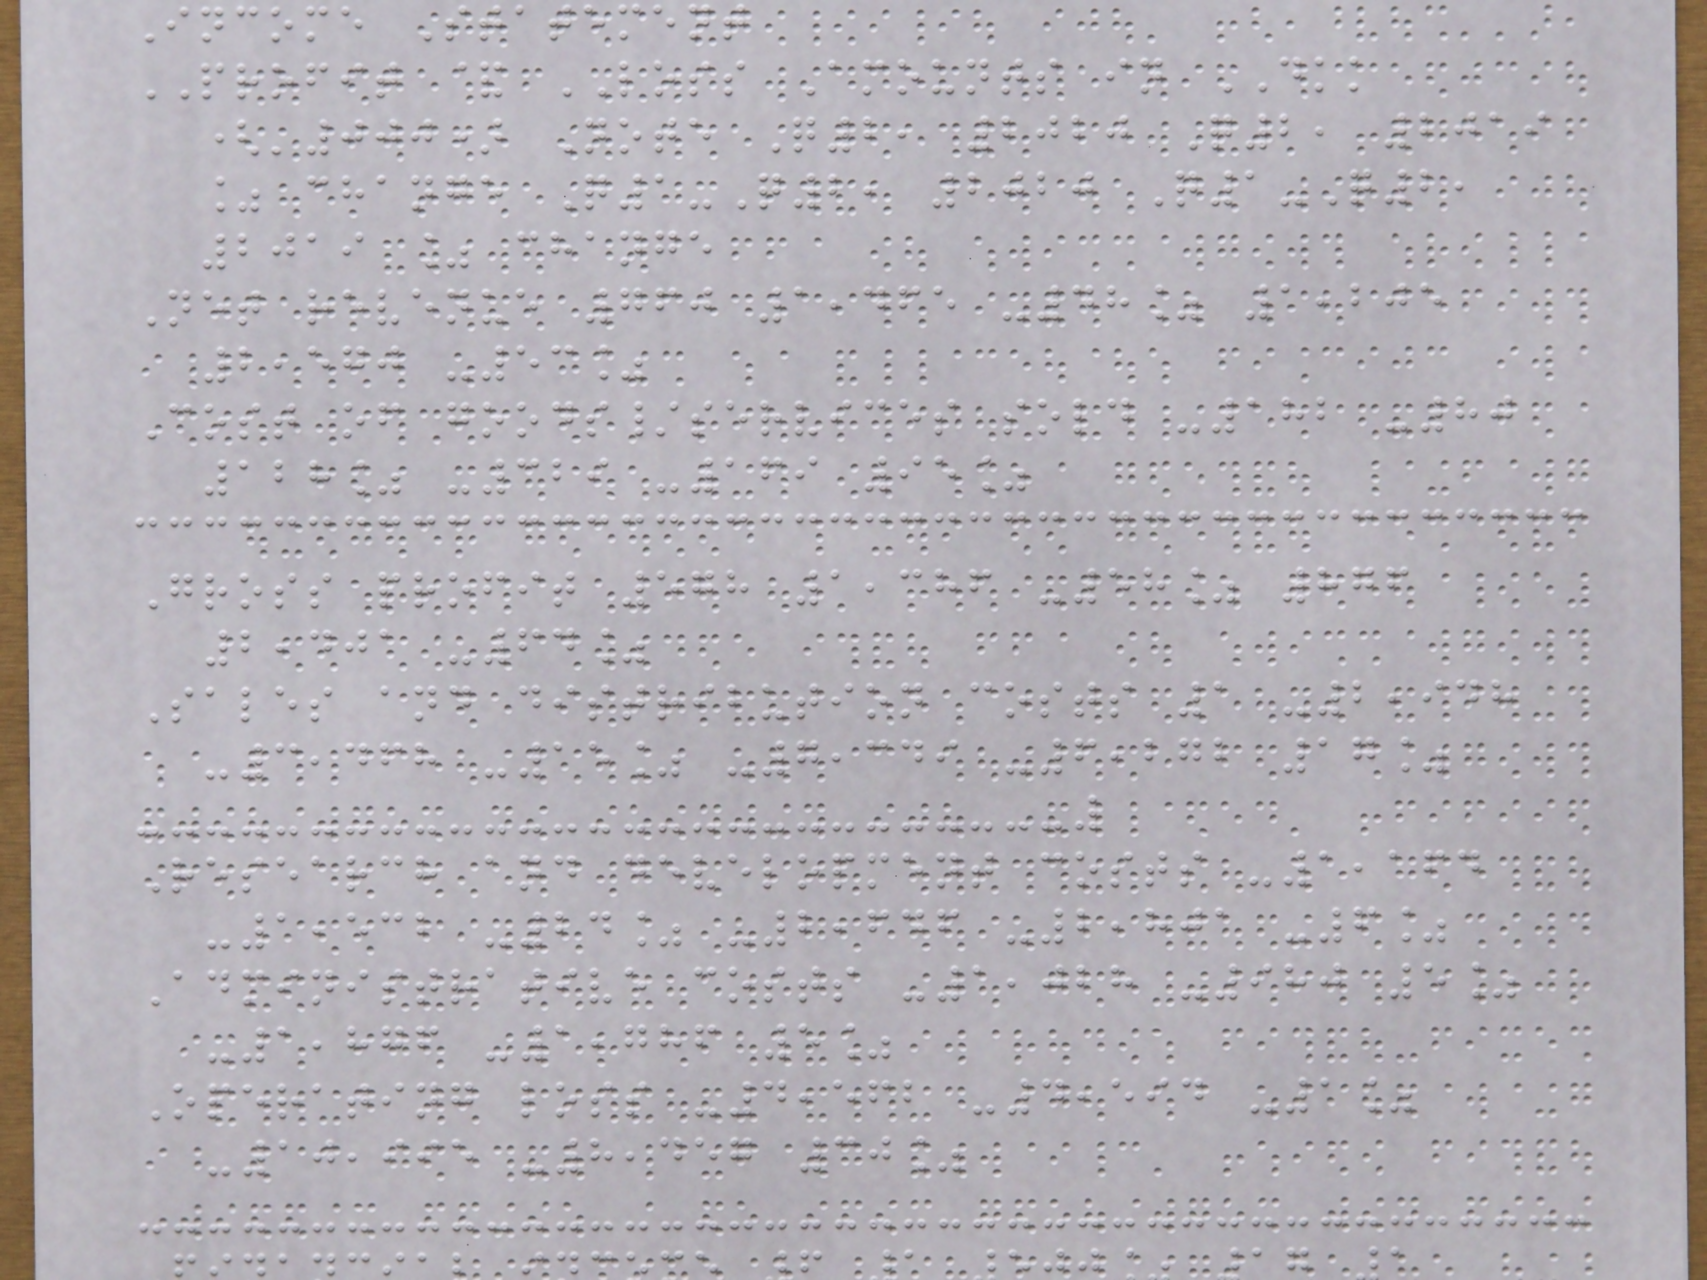Income Statement
PROFIT & LOSS Amounts in DKK
('000) Note Q2, 2020 Q2, 2019
% change Q1-Q2, 2020 Q1-Q2,
2019 % change
Net revenue 760 1,465 -48% 1,205
2,570 -53%
Cost of goods/services sold -182 -80
128% -329 -169 95%
Gross profit 578 1,386 -58% 876
2,401 -64%
Sales and distribution costs 1 -2,948
-3,468 -15% -7,349 -6,272 17%
Research and development costs -1,164
-1,532 -24% -2,646 -2,801 -6%
Administrative costs -1,028 -980 5%
-1,876 -1,786 5%
Operating loss -4,562 -4,594 -1%
-10,995 -8,457 30%
